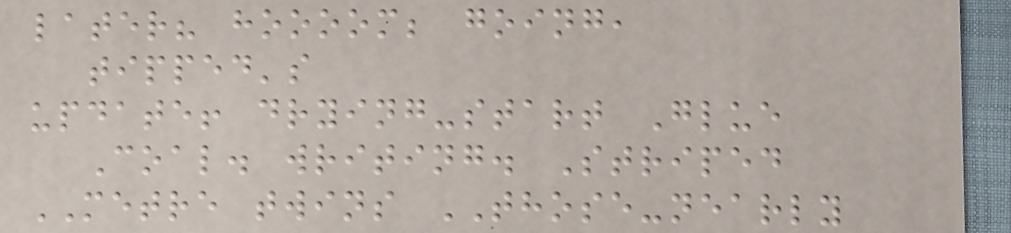later? hoooom; going,
tipped's
update! drying-start Glue
Coal. writing. Striped
METRE twins THOSE-nearly
